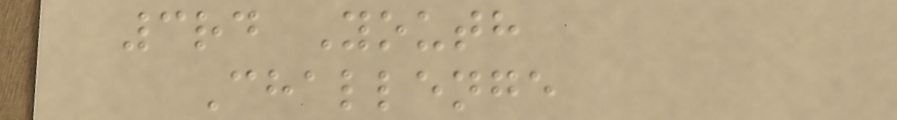3rd Youth
Challenge
